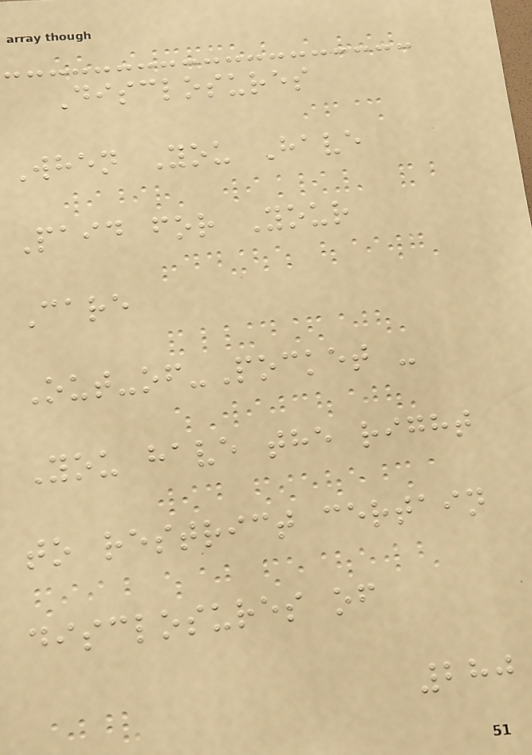Disclosures
When You Have
Paid for Your
Care
Out-of-Pocket -
You have the right
to restrict certain
disclosures of
280
